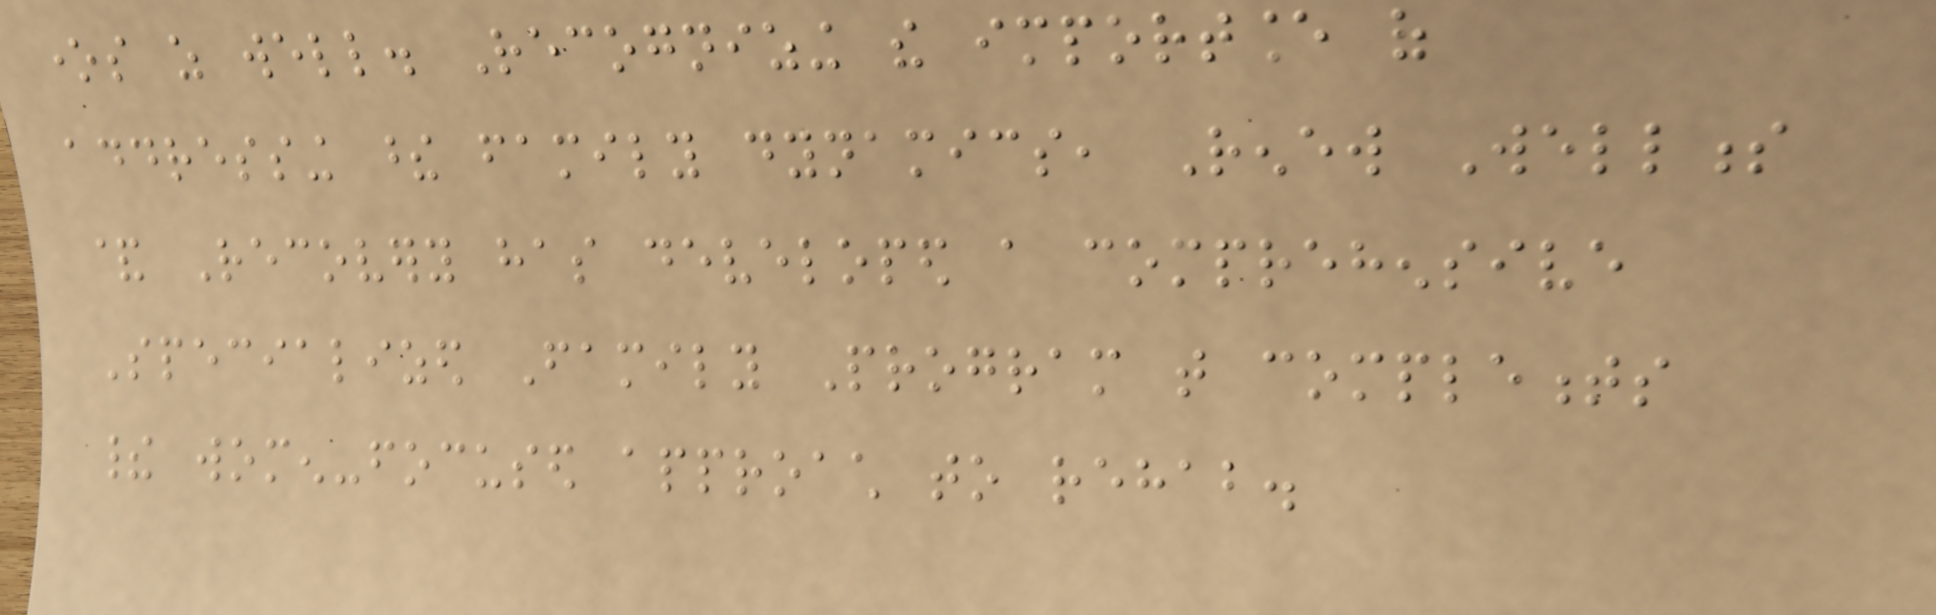ones as well. Recognizing the importance of
addressing these family dynamics, Renew Wellness
& Recovery has developed a comprehensive
Specialized Family Program that complements
their women-focused approach to rehab.
